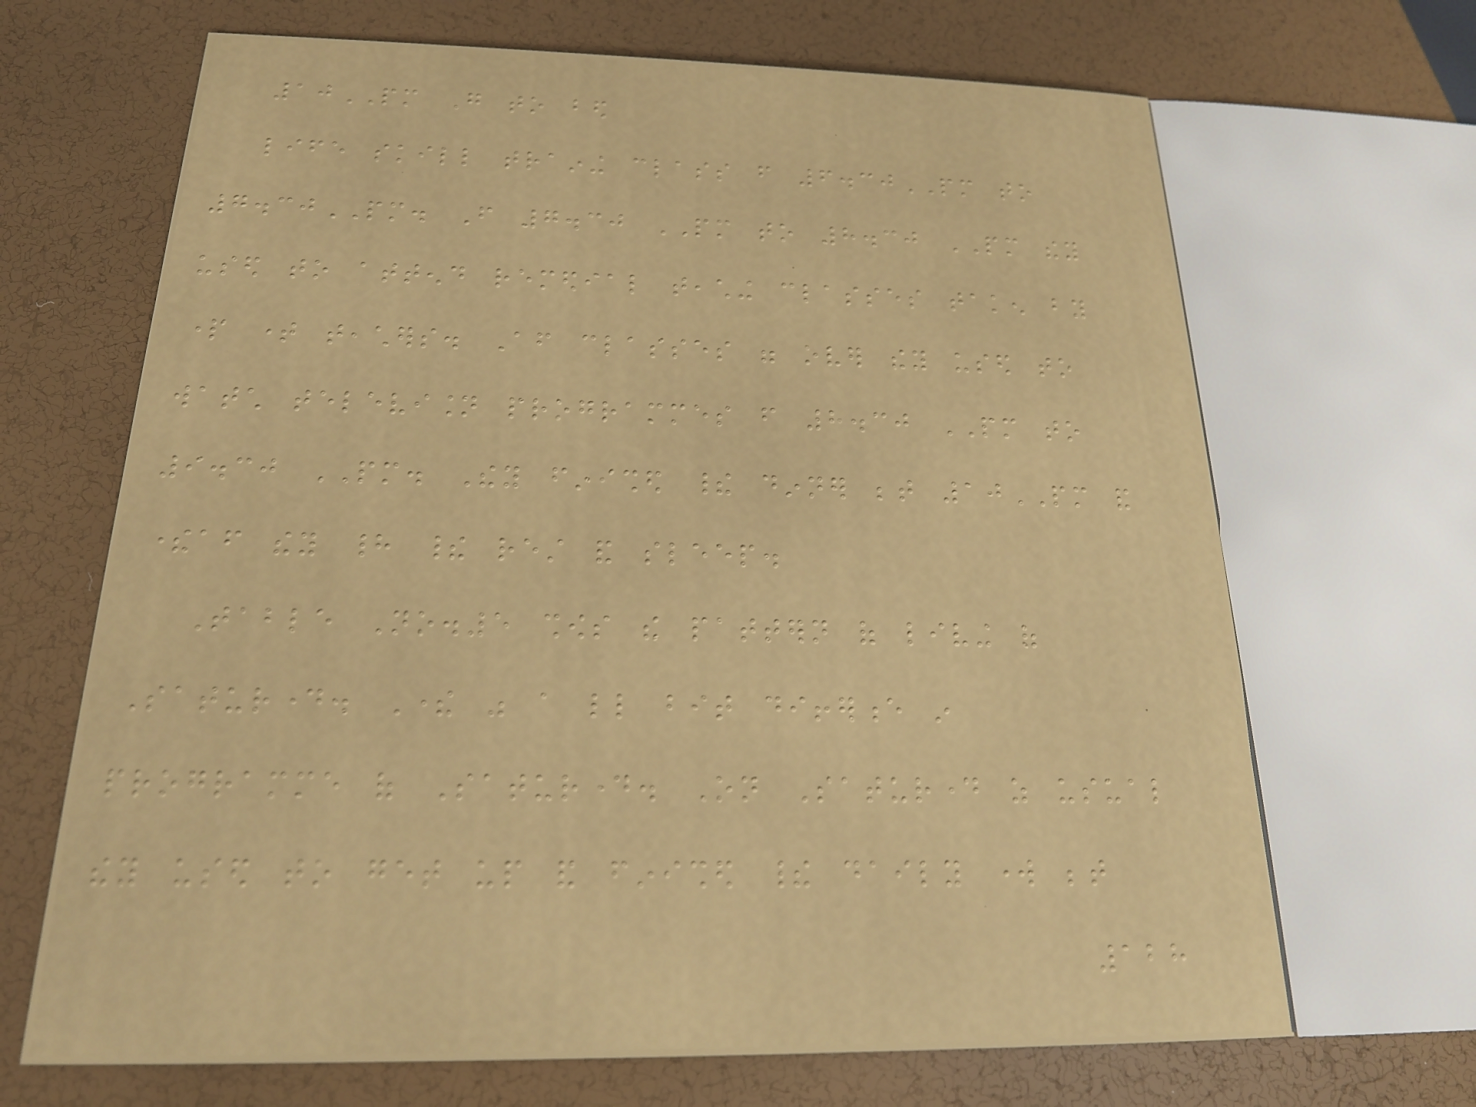10PM Go to bed
life skill training class from 6.30PM to
7.30PM. From 7.30 PM to 8.30 PM they
used to attend remedial teaching classes taken by
part time teachers. After classes were over they used to
watch television programmes from 8.30 PM to
9.30 PM. They finished their dinner between 10PM and
thereafter they had their rest and sleep.
Table No.5 shows the pattern of living of
Saturday. There was a little bit difference in
programme of Saturday. On Saturday as usual
they used to get up and finished their daily work between
128
